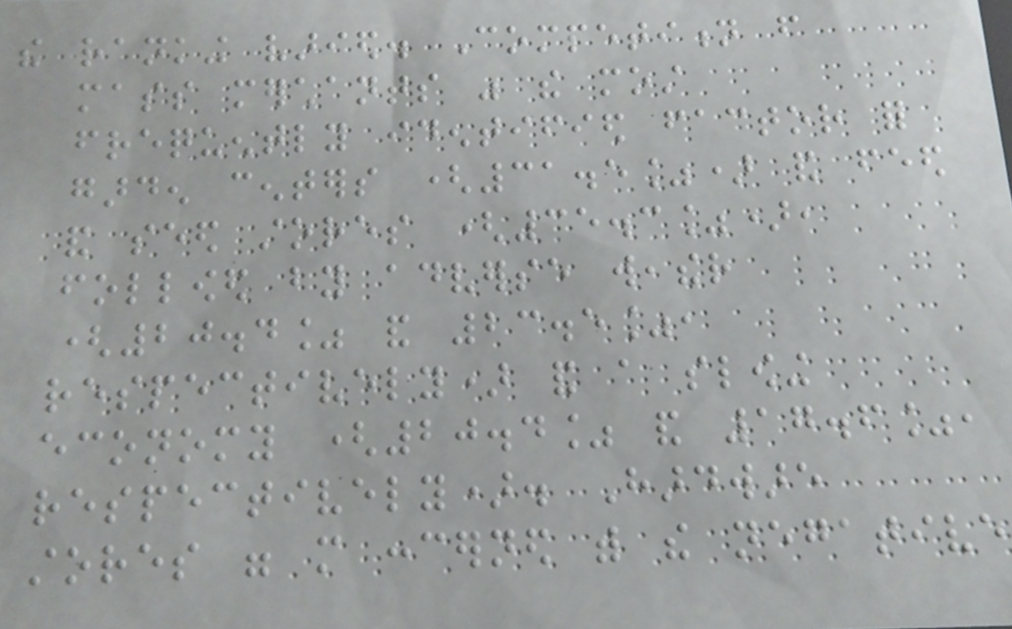the ranking varied. Competition from
mass merchants was the most
frequently identified factor for
garden centers (31.5%) and feed
and seed stores (35.3%),
followed by adverse weather
(20.4% and 23.5%,
respectively) and a slowing
economy (20.4% and 17.6%,
respectively). Hardware
stores were more concerned with the negative
